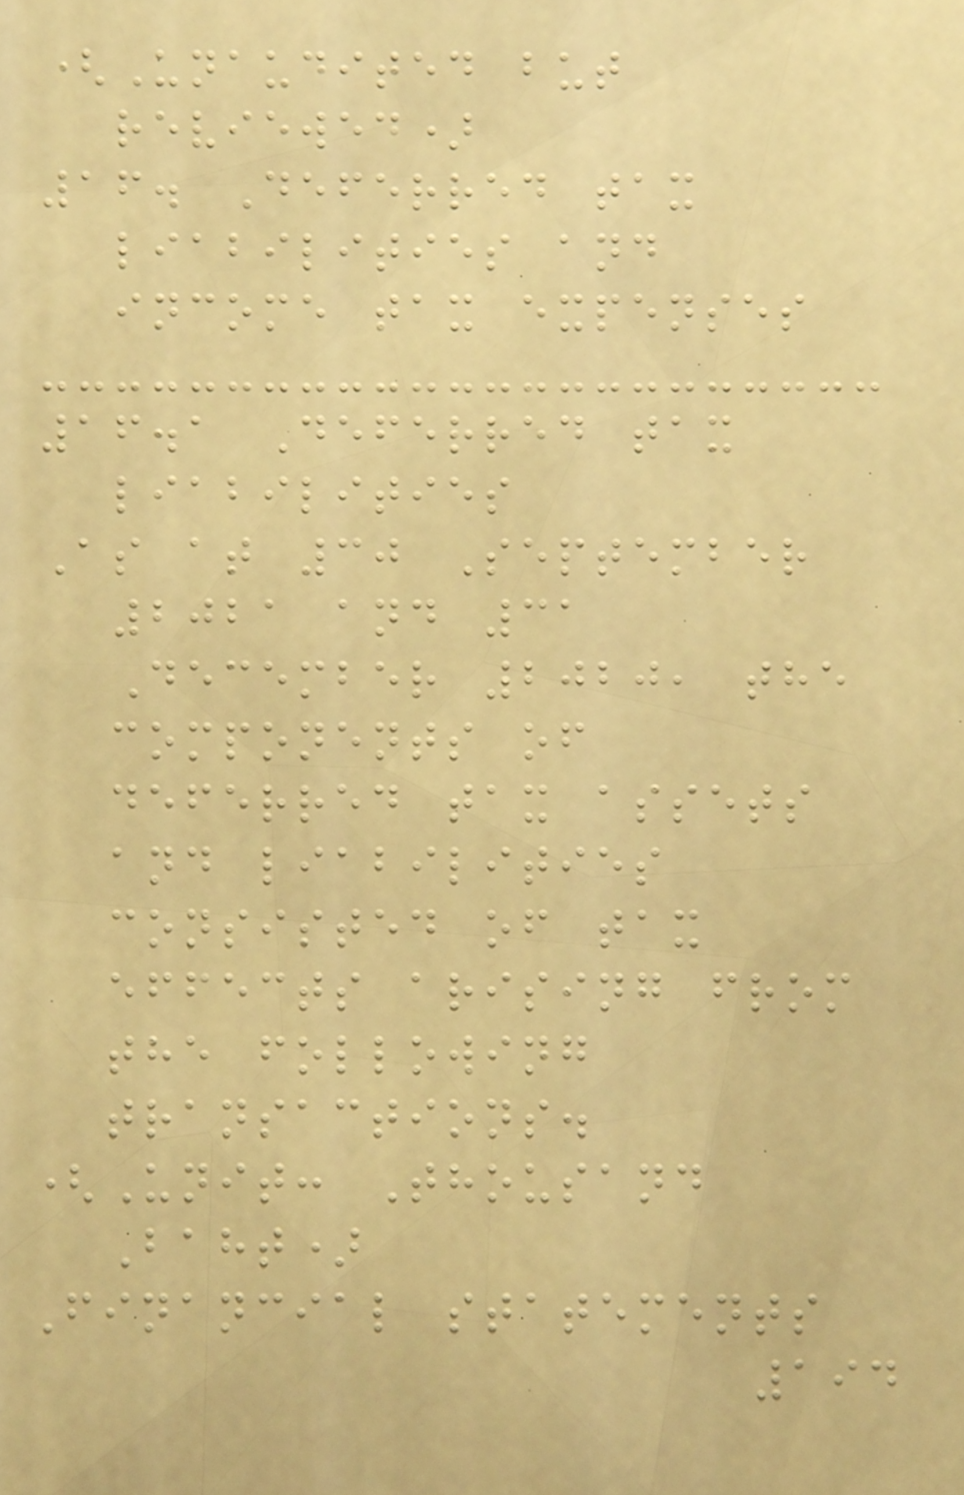(Unaudited but
reviewed)
16. Deferred tax
liabilities and
income tax expenses
16.1 Deferred tax
liabilities
As at 30 September
2021 and 31
December 2020, the
components of
deferred tax assets
and liabilities
consisted of tax
effects arising from
the following
transactions.
(Unit: Thousand
Baht)
Financial statements
194
